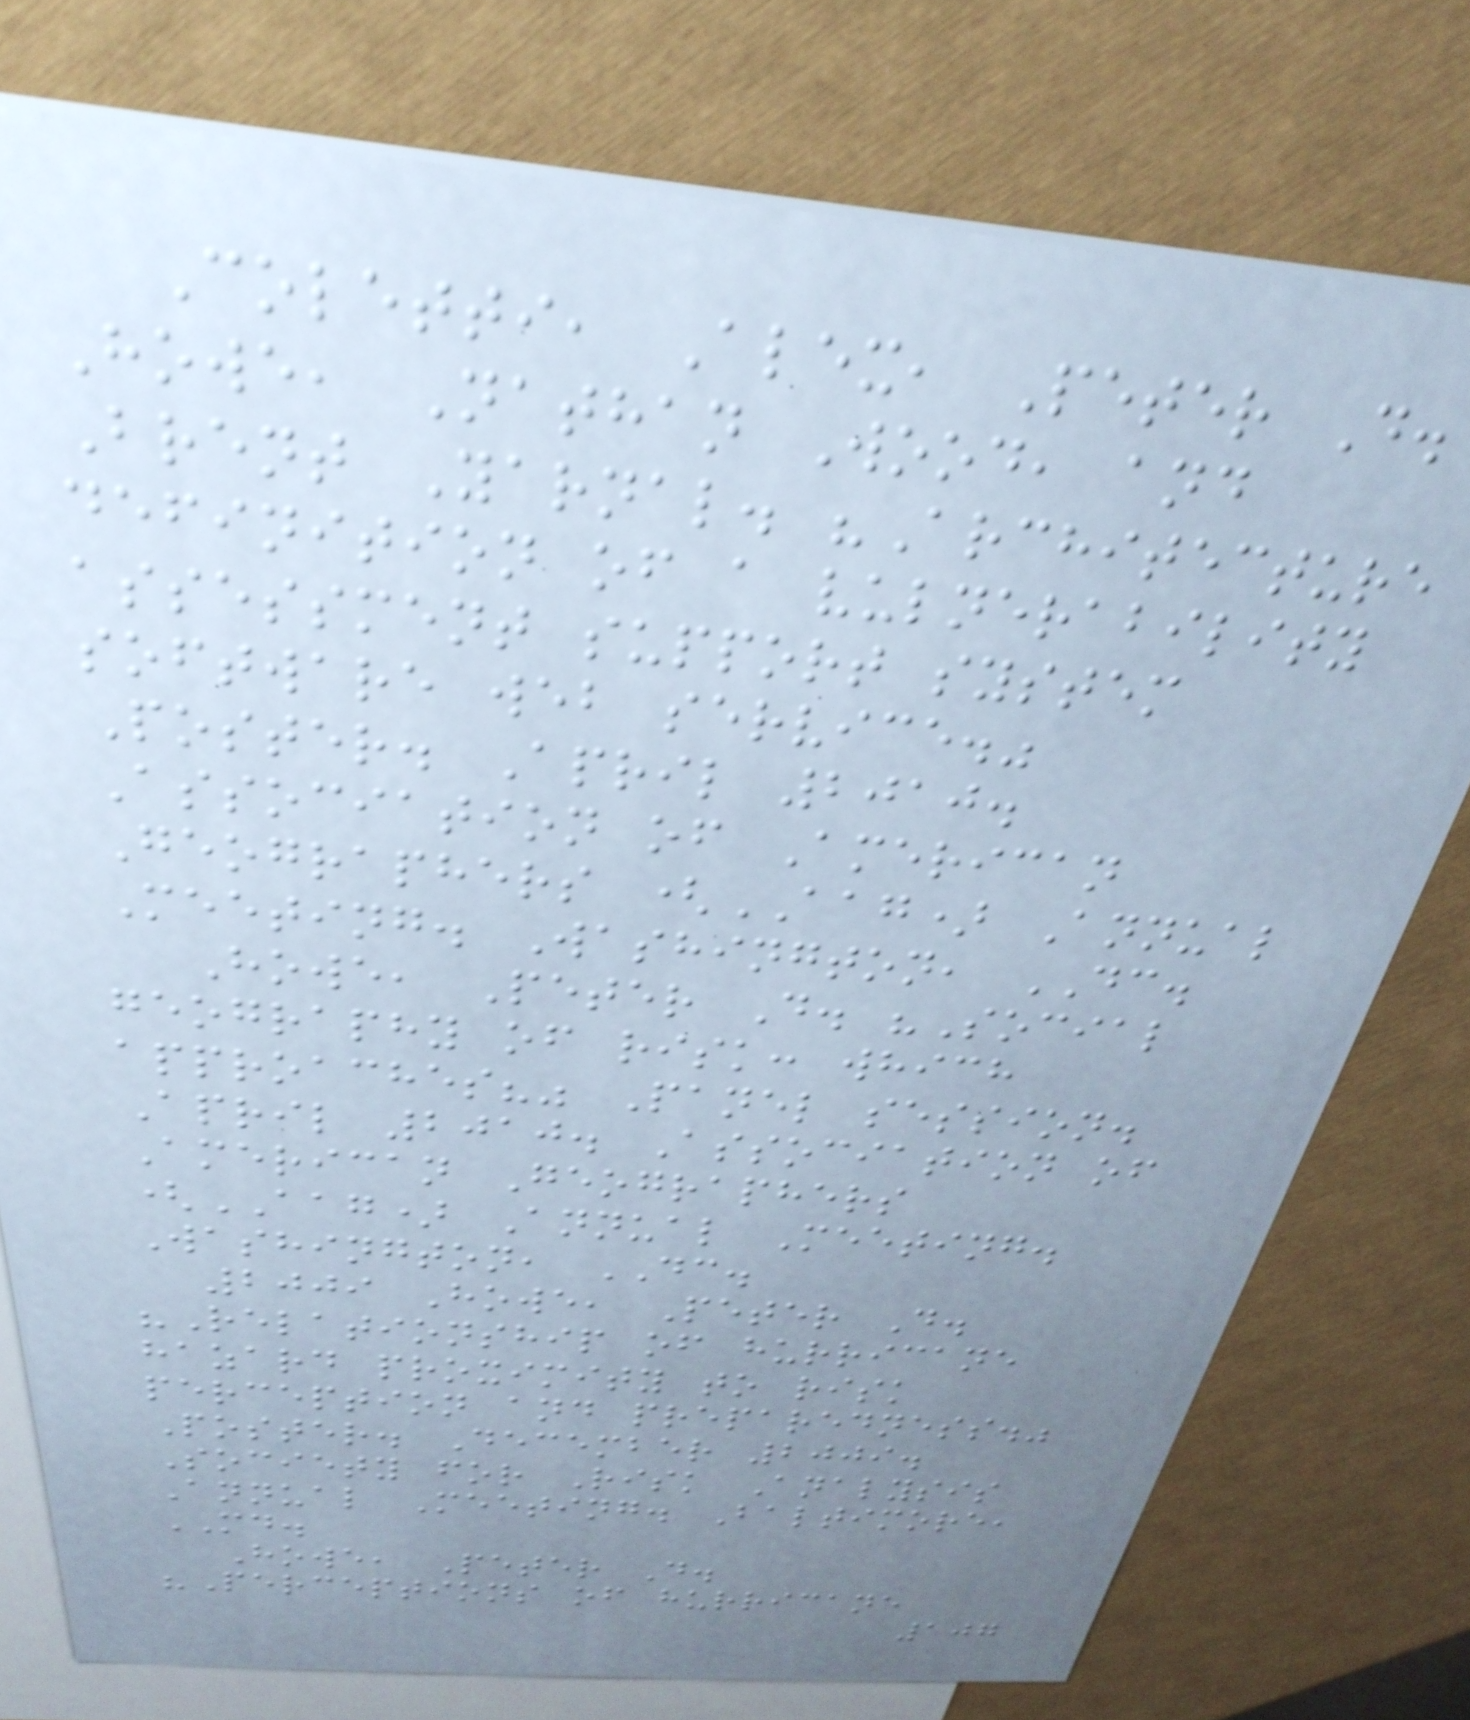Coletti, Alex, Peter D.
Howe, Nathan Wood, and
Brent Yarnal. "Architecture
definition of a vulnerability
assessment support system
software web service."
Poster. April 2010.
Association of American
Geographers (AAG) Annual
Meeting. Washington, DC.
Howe, Peter D. "Social
geography of risk: which
approaches?" Panel session.
April 2010. Association of
American Geographers
(AAG) Annual Meeting.
Washington, DC.
2009 Howe, Peter D.
"Relationship of hurricane
hazard proximity to risk
perception and preparedness."
Poster. December 2009.
Society for Risk Analysis
Annual Meeting. Baltimore,
MD.
Howe, Peter D.
"Perceptions of hurricane
107
